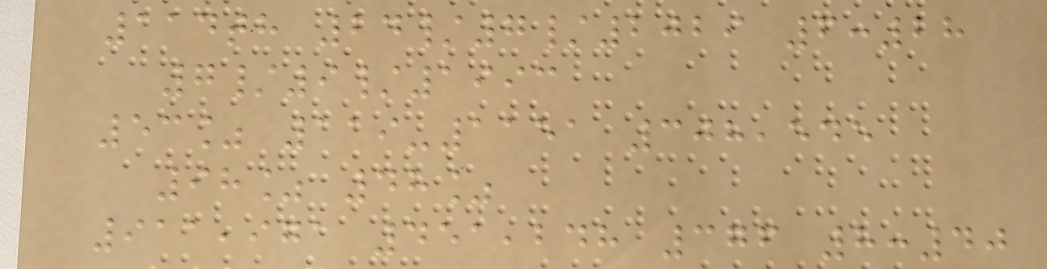114th 24/7/2029 6:28
7/9/1993
53% 119-1151 308,545
98% 48%
911,971 451,248 376 8:40
